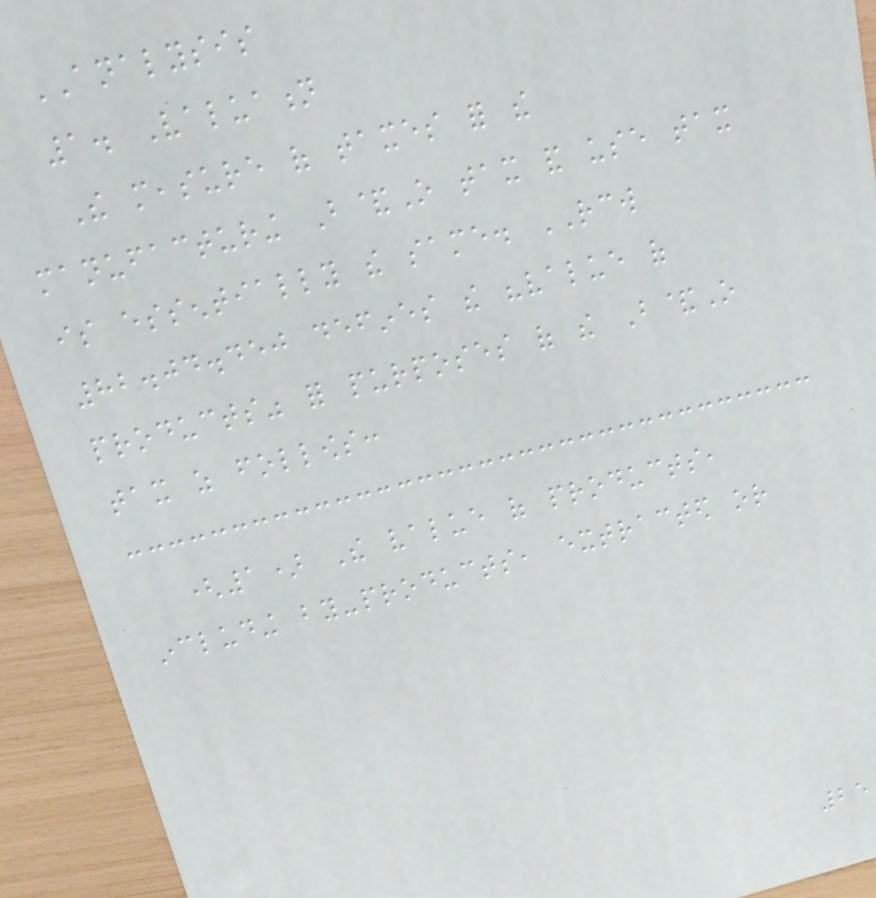ANALYSIS
1. Valuation
The measure of taxes for the
manufacturing B&O tax and use tax
is essentially the same. RCW
82.04.450 defines the "value of
products" for purposes of the B&O
tax as follows:
(1) The value of products,
including by-products, extracted or
25
